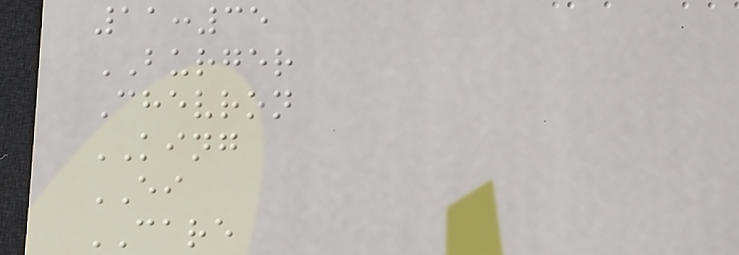11:35
BURGER
Chevron
KING
EI
CARE
